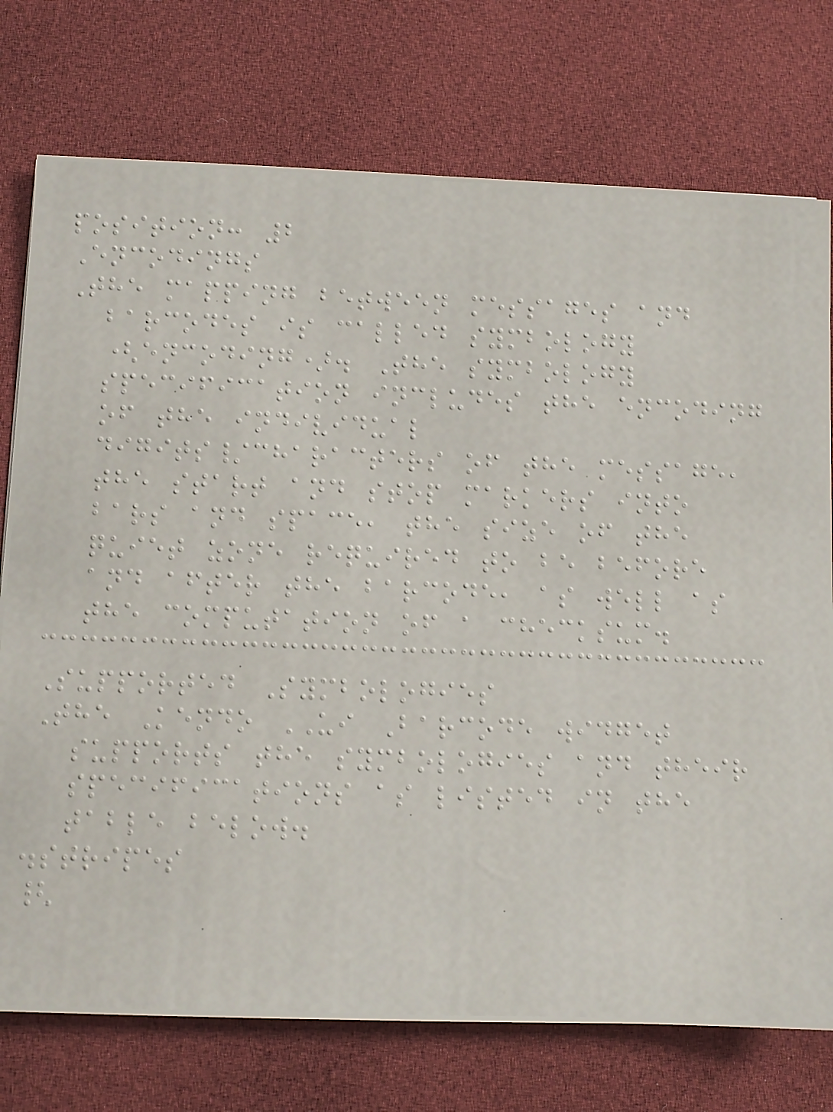position: 2
Encodings
The mapping between messages and
barcodes is called symbology
(encoding). The symbology
specification includes the encoding
of the individual
digits/characters of the message,
the start and stop markers into
bars and space, the size of the
quiet zone required to be before
and after the barcode, as well as
the computation of a checksum.
Supported Symbologies
The Kendo UI Barcode widget
supports the symbologies and their
specifications as listed in the
table below.
.stripes
{
